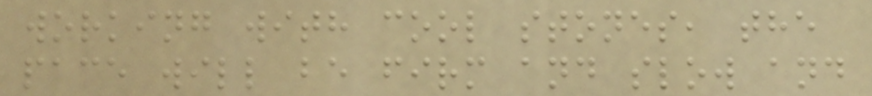working with cool stones, the
pace will be firm and slow and
